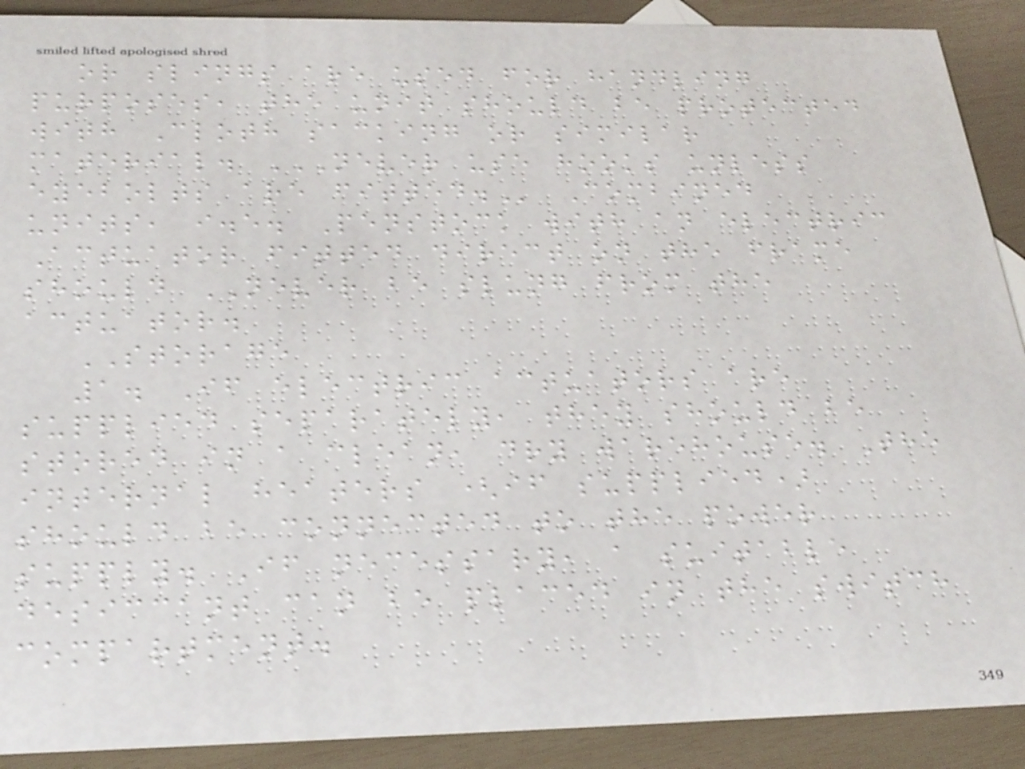or slings are used for handling
purposes, the unit should be protected
with Cloth sacking or similar
material. NEVER USE HOOKS UNLESS
EYEBOLTS ARE FITTED. Combined
units, i.e. Penstock with an electric
Actuator fitted direct on the frame
should NEVER be slung from the
actuator.
STORAGE
1. If electric actuators are
supplied separately, they should be
stored in a clean, dry warehouse. The
internal heaters (if supplied)
should be connected to the power
supply. If necessary, a suitable
desiccant can be placed in the switch
compartment.
